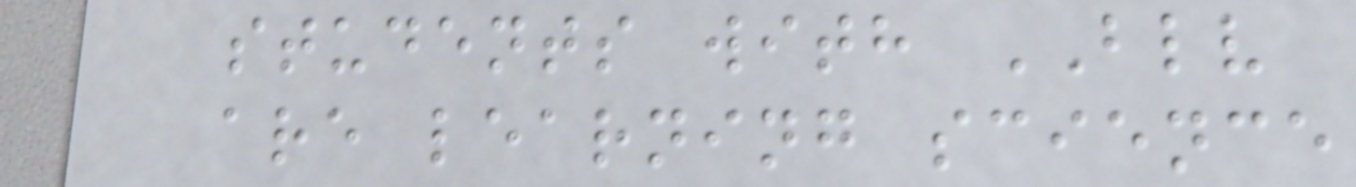students with BLV
are learning science
